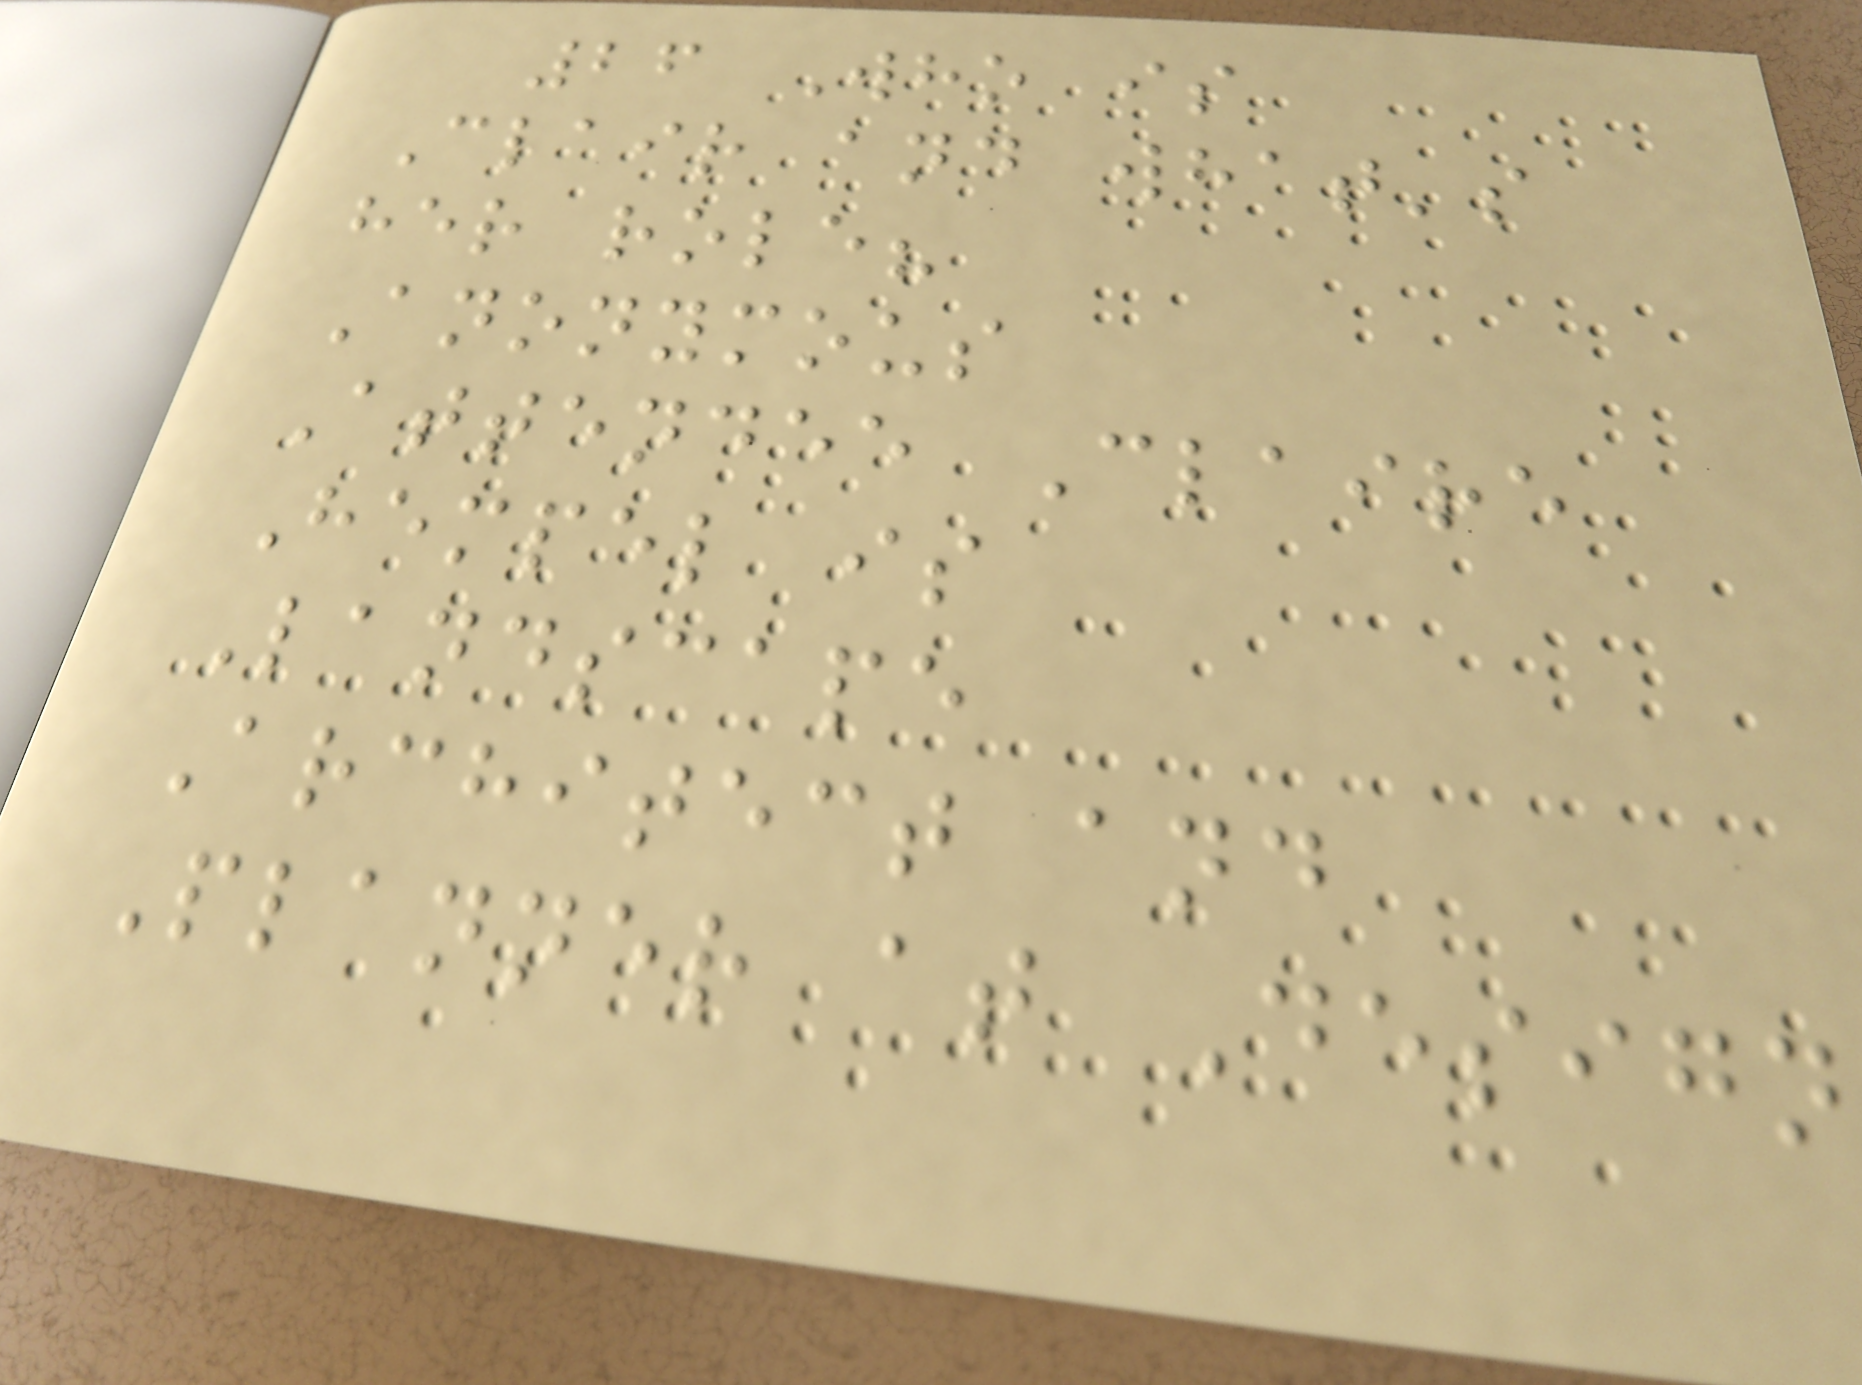26 Who is
Clair and what's
her role?
Anonymous
Attendee Claire
Hempel is
Landscape
Architect and
Planner at Design
